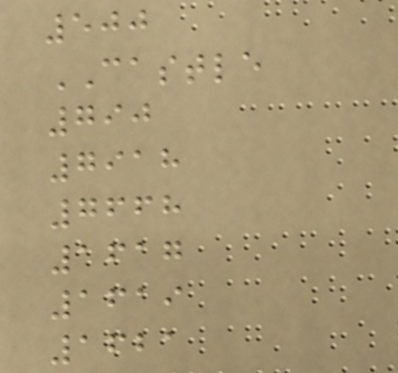500
CASTLE
790
7918
7668
1617
1619
1621
